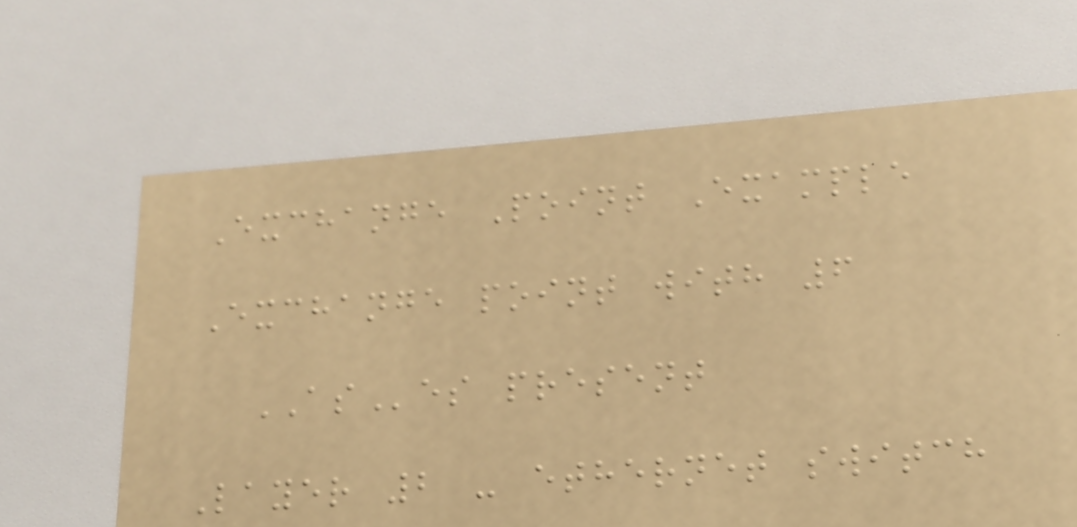Exchange Point Example
Exchange point with 6
ASes present
Layer 2 - ethernet switch
